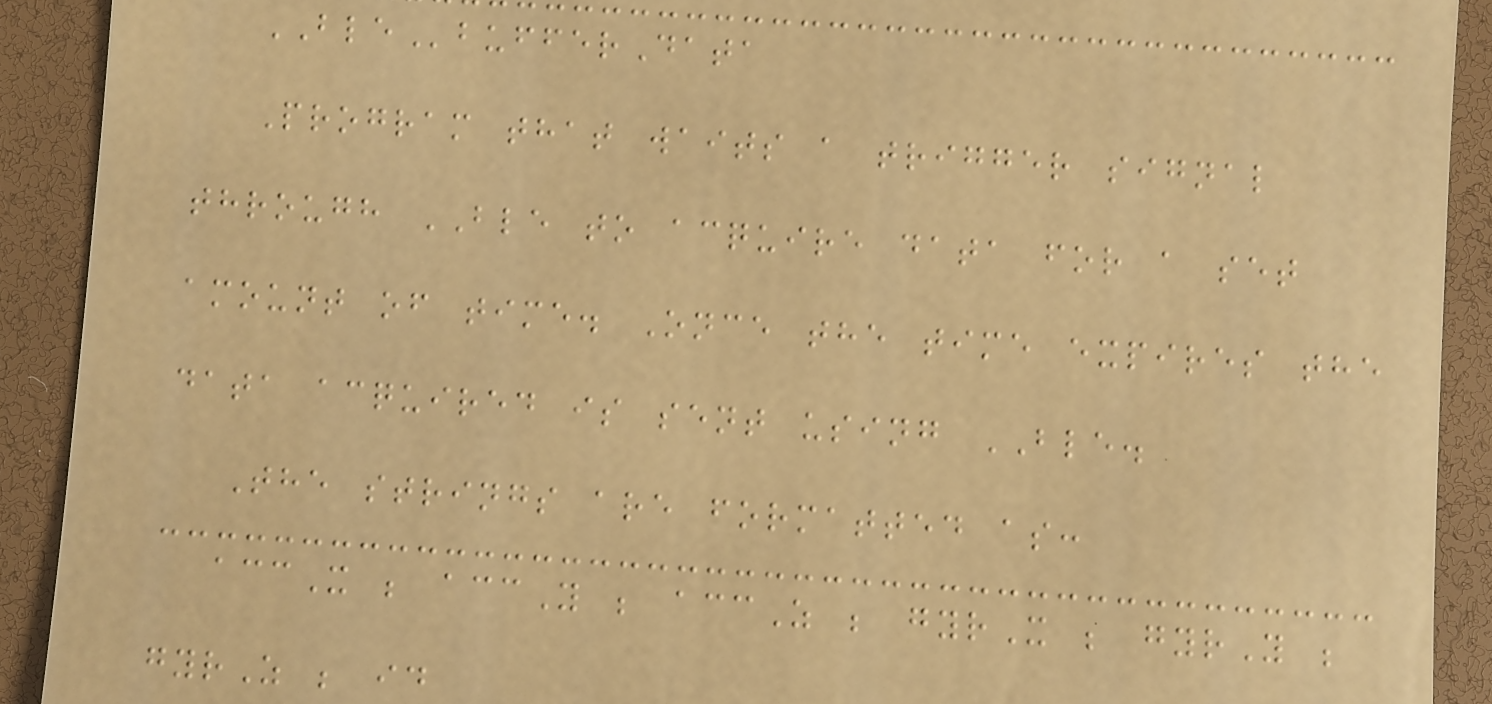BLEbufferData
Program that waits a trigger signal
through BLE to acquire data for a set
amount of time. Once the time expires the
data acquired is sent using BLE.
The strings are formatted as:
accX ; accY ; accZ ; gyrX ; gyrY ;
gyrZ ; id
